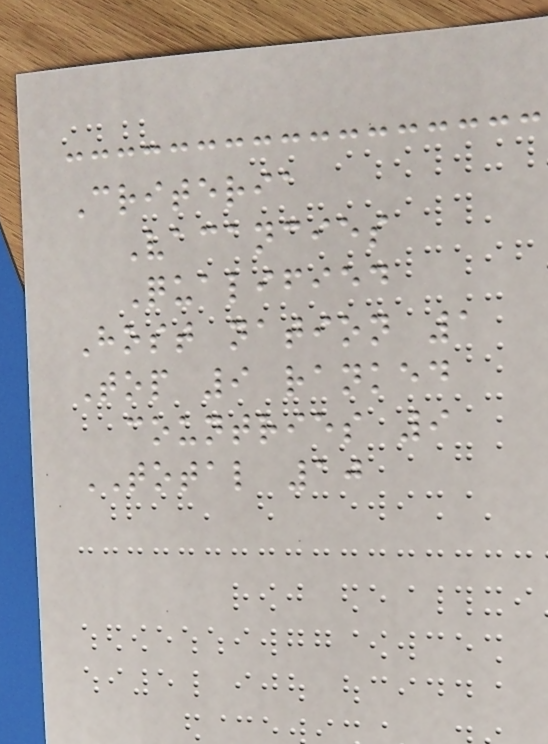Criteria
Vacancies
Qualified
Host nation 1
Top 9 ranked
countries 9
TOTAL 10
